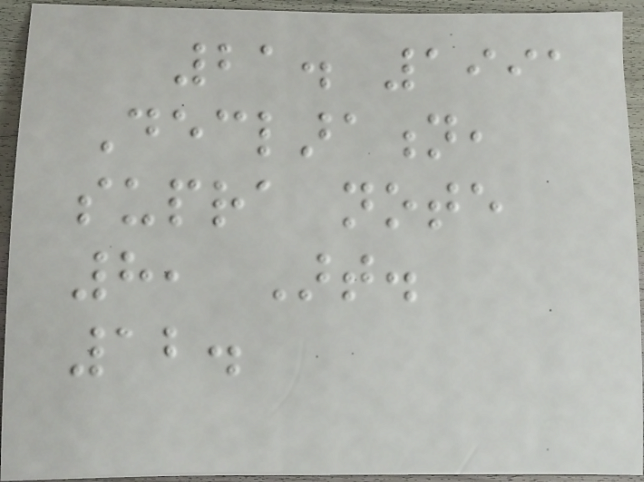21. 1991
Declaration,
supra note
8, Art.
12.
